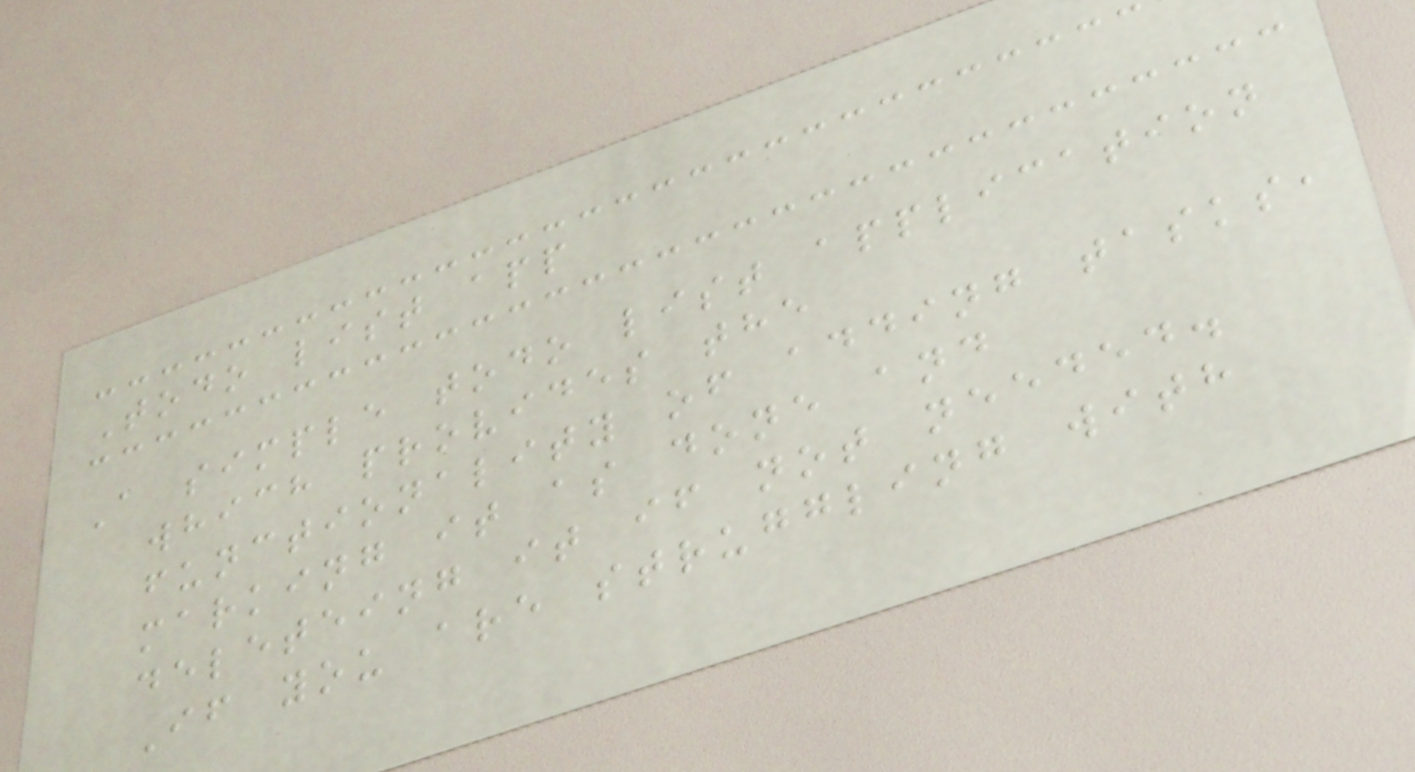Todo list app
A simple todo list application
which provides the
functionality of adding tasks,
marking it as done and
deleteing it if not needed.
If you are struggling with
